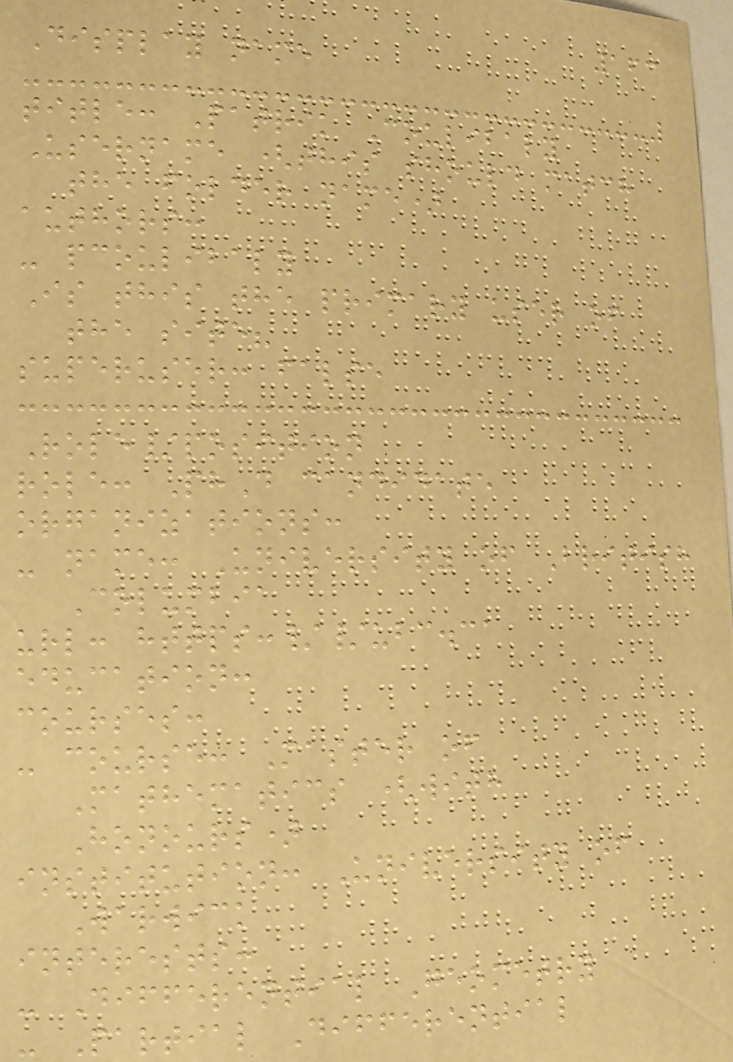163
Display name
title: Patrik Coulibaly
Username (this should match
the folder name)
authors:
- pcoulibaly
Is this the primary user of
the site?
superuser: false
Role/position
role: PhD candidate
organizations:
- name: University of British
Columbia
url: https://ubc.ca
education:
courses:
- course: Master of
Mathematics (with
Honours)
institution: University of
Warwick
interests:
- Differential Geometry
- Partial Differential
